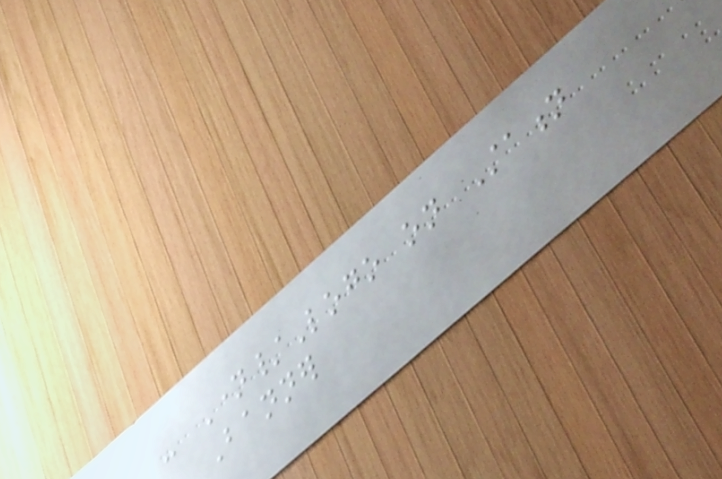- Name/Logo on Station
Banner
